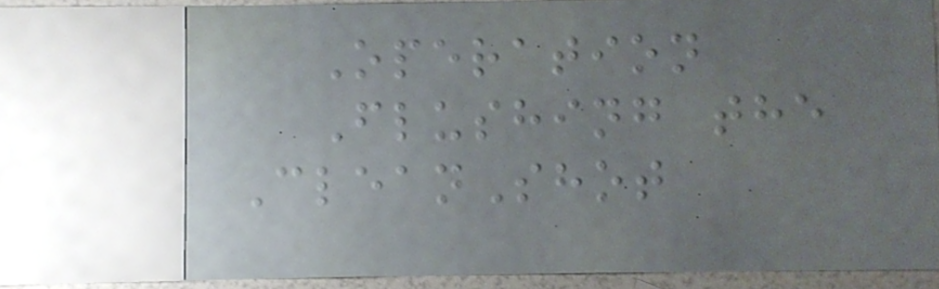Operation
Flushing the
CleanShot
